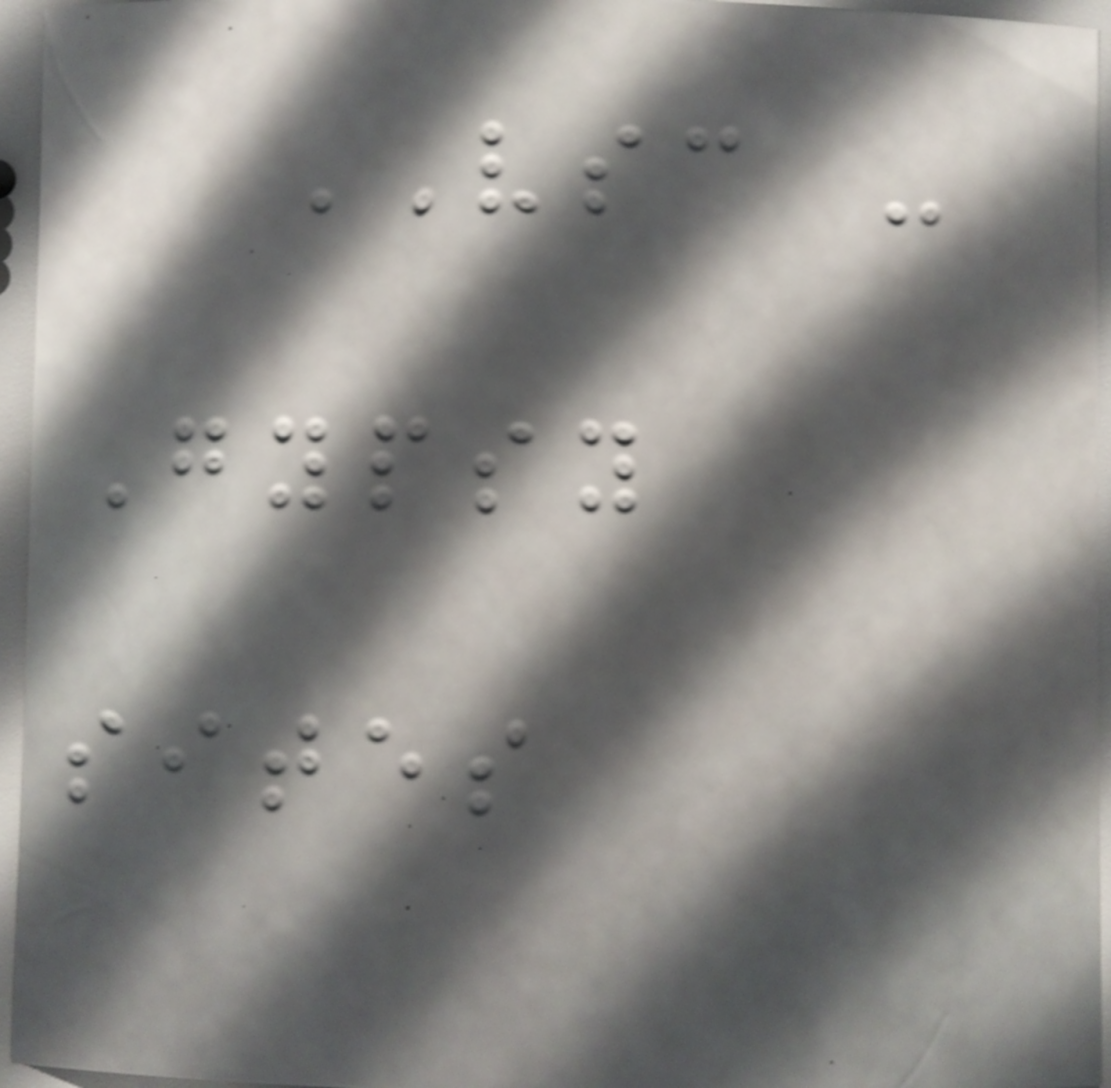VSC -
Gypsy
sites
